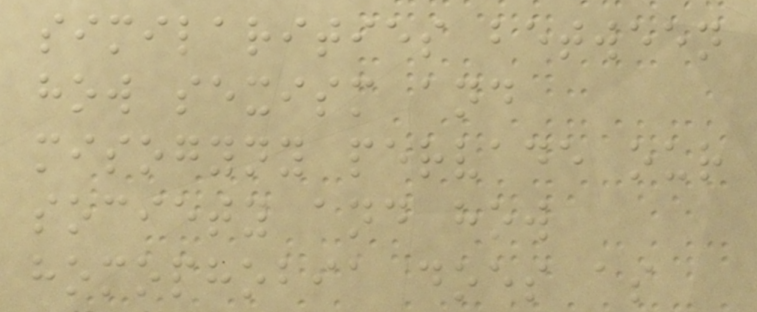similarities between
how sexism and
misogyny pervade our
society and how
homophobia does as
